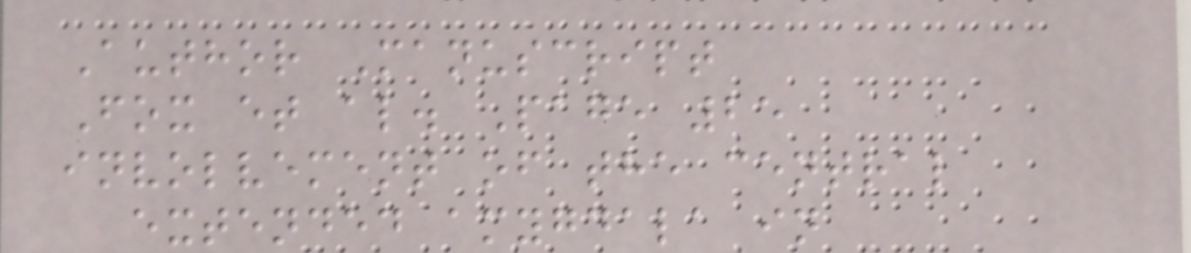Author Manuscript
Fox et al. Page 25
involvement of the central
extended amygdala in
